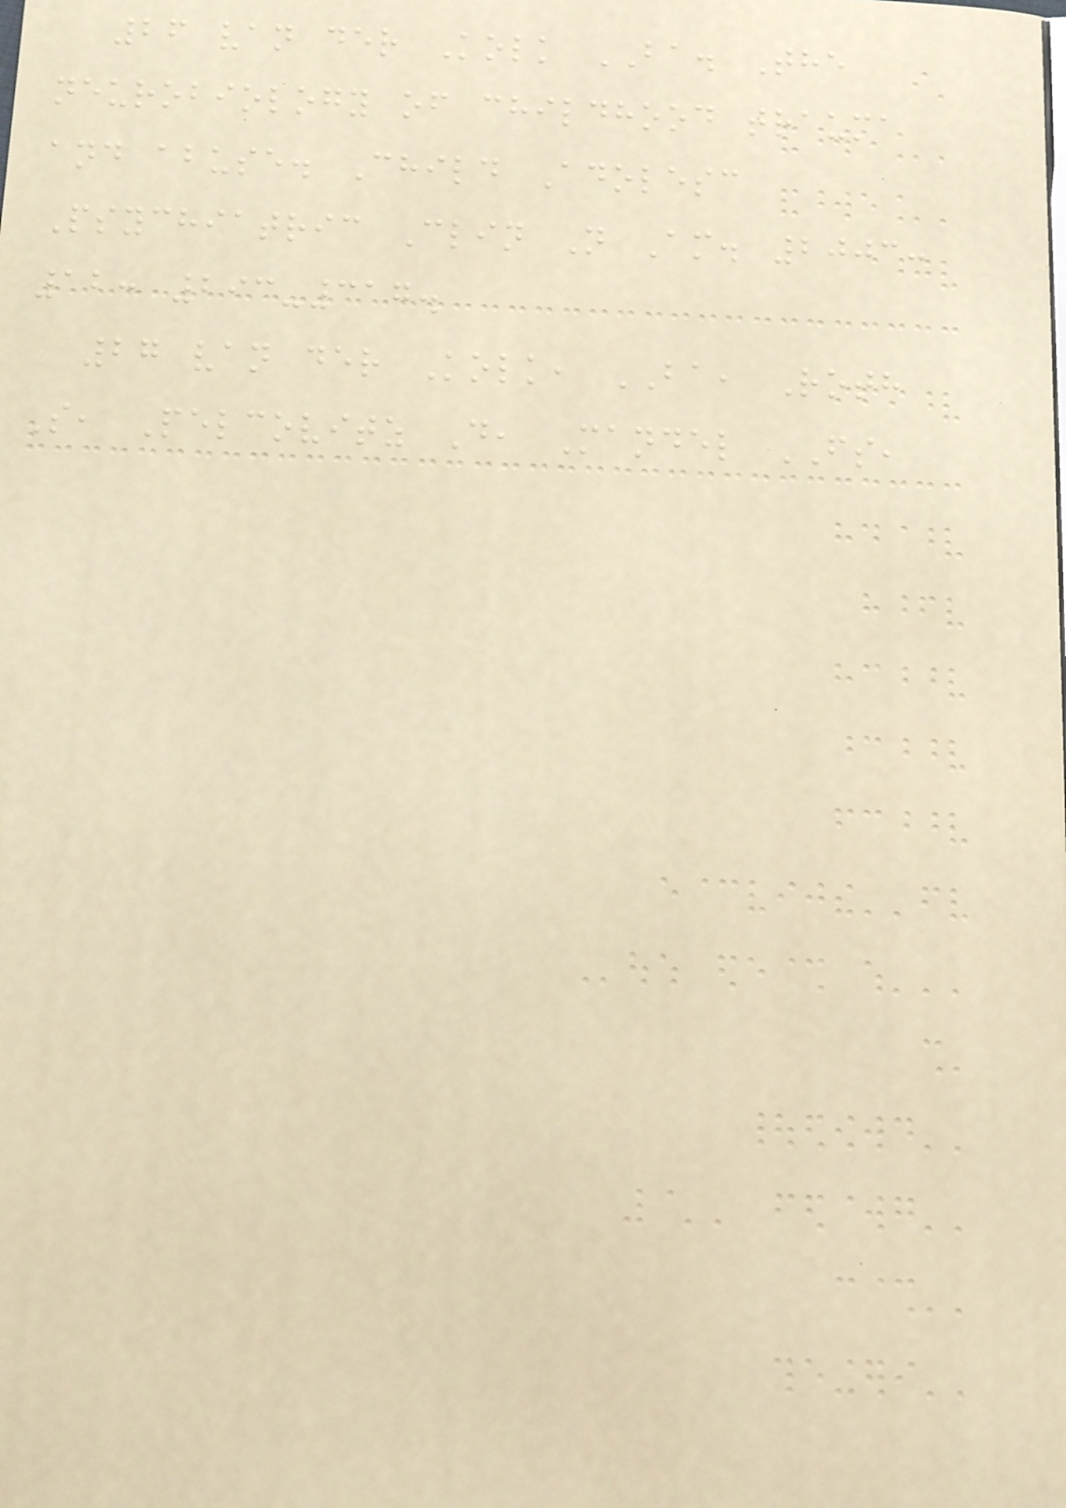26 van der Kolk BA. The
neurobiology of childhood trauma
and abuse. Child Adolesc
Psychiatric Clin N Am. 2003:
12: 293-317.
27 van der Kolk, BA, Roth
S, Pelcovitz D, Mandel FS,
